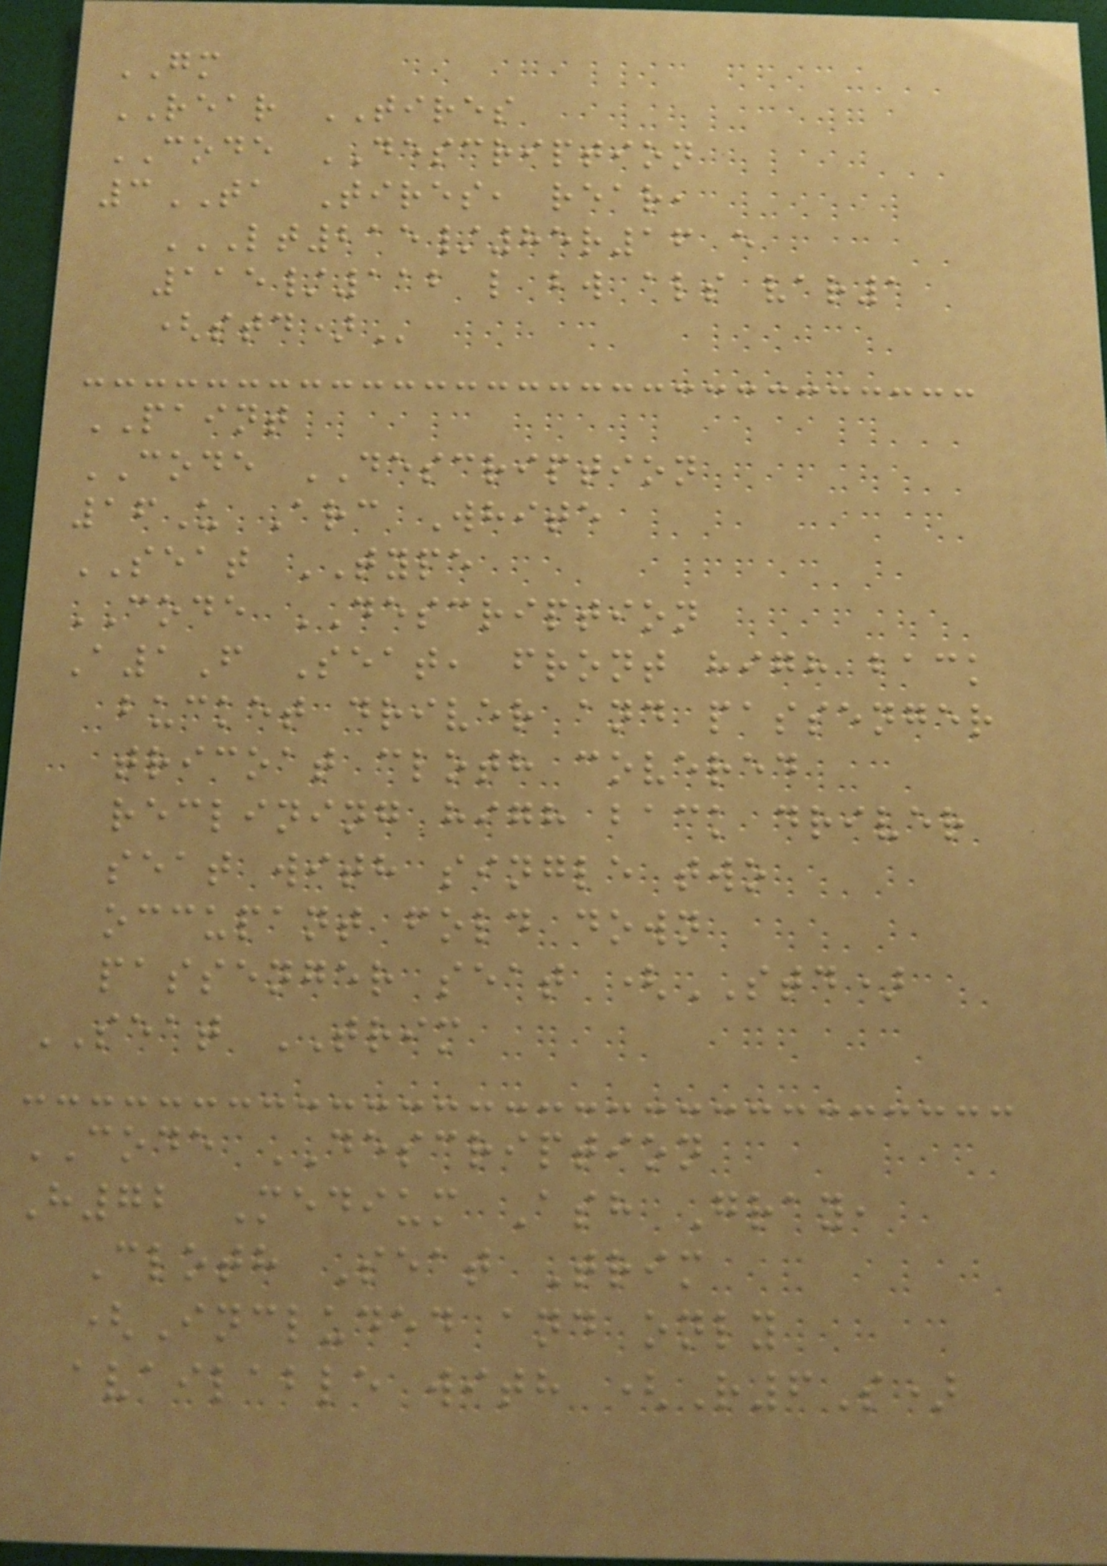GM
REAR TIRES
CODE DESCRIPTION
3TA Tires, rear,
LT215/85R16 E
115/112 L BW ALS VAR1
(STD)
PAINT
CODE DESCRIPTION
16U Arc White
SEAT TYPE
CODE DESCRIPTION
A1F Seat, front high back
bucket driver and passenger
tricoat cloth covered
reclining high back driver
seat with single two
occupant fold down
passenger seat (STD)
SEAT TRIM
CODE DESCRIPTION
H72 Medium Ash Gray,
Cloth Seat Trim
(Included and only
available with (R6S)
